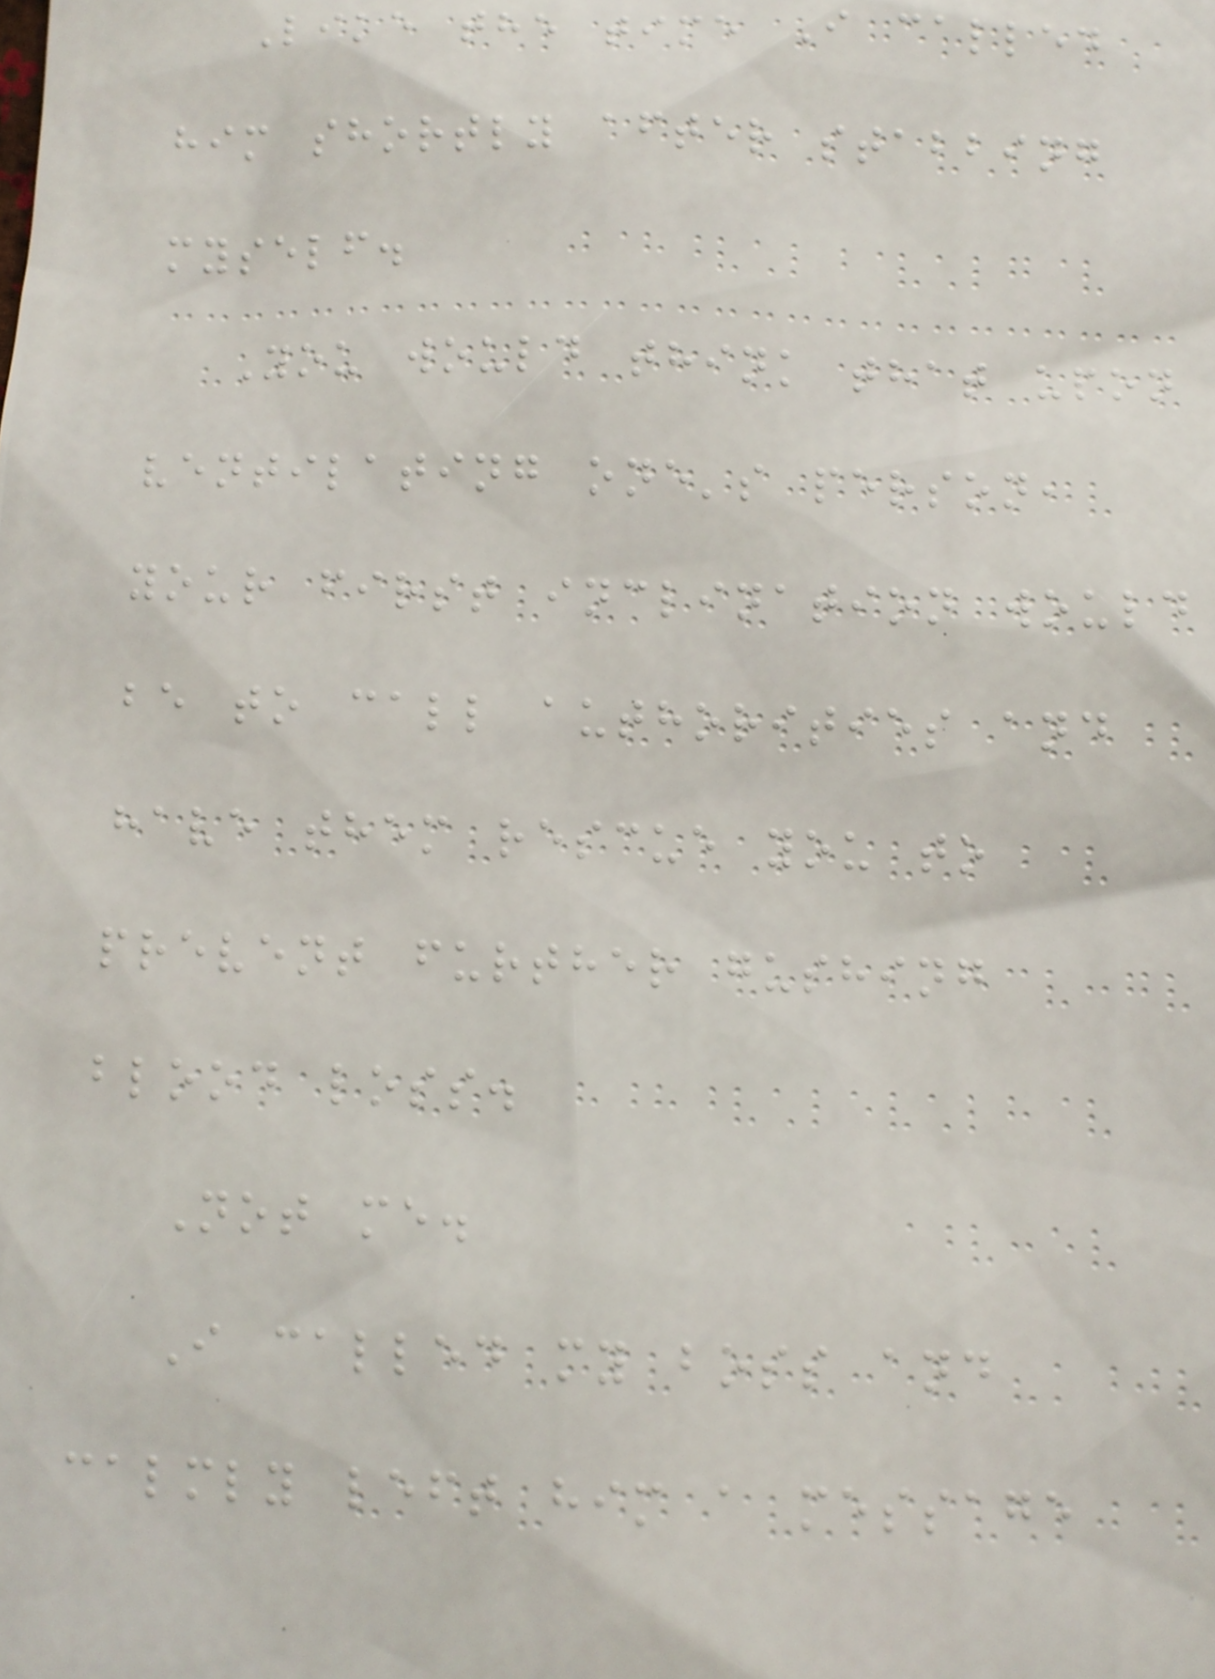Like the time I called
him shortly after stabbing
myself.
You would think that upon
ventilating one's person,
your first inclination would
be to call authorities and
have them rescue you to
prevent further gushing
blood loss.
Not me.
I called my boss and
calmly left him a message
